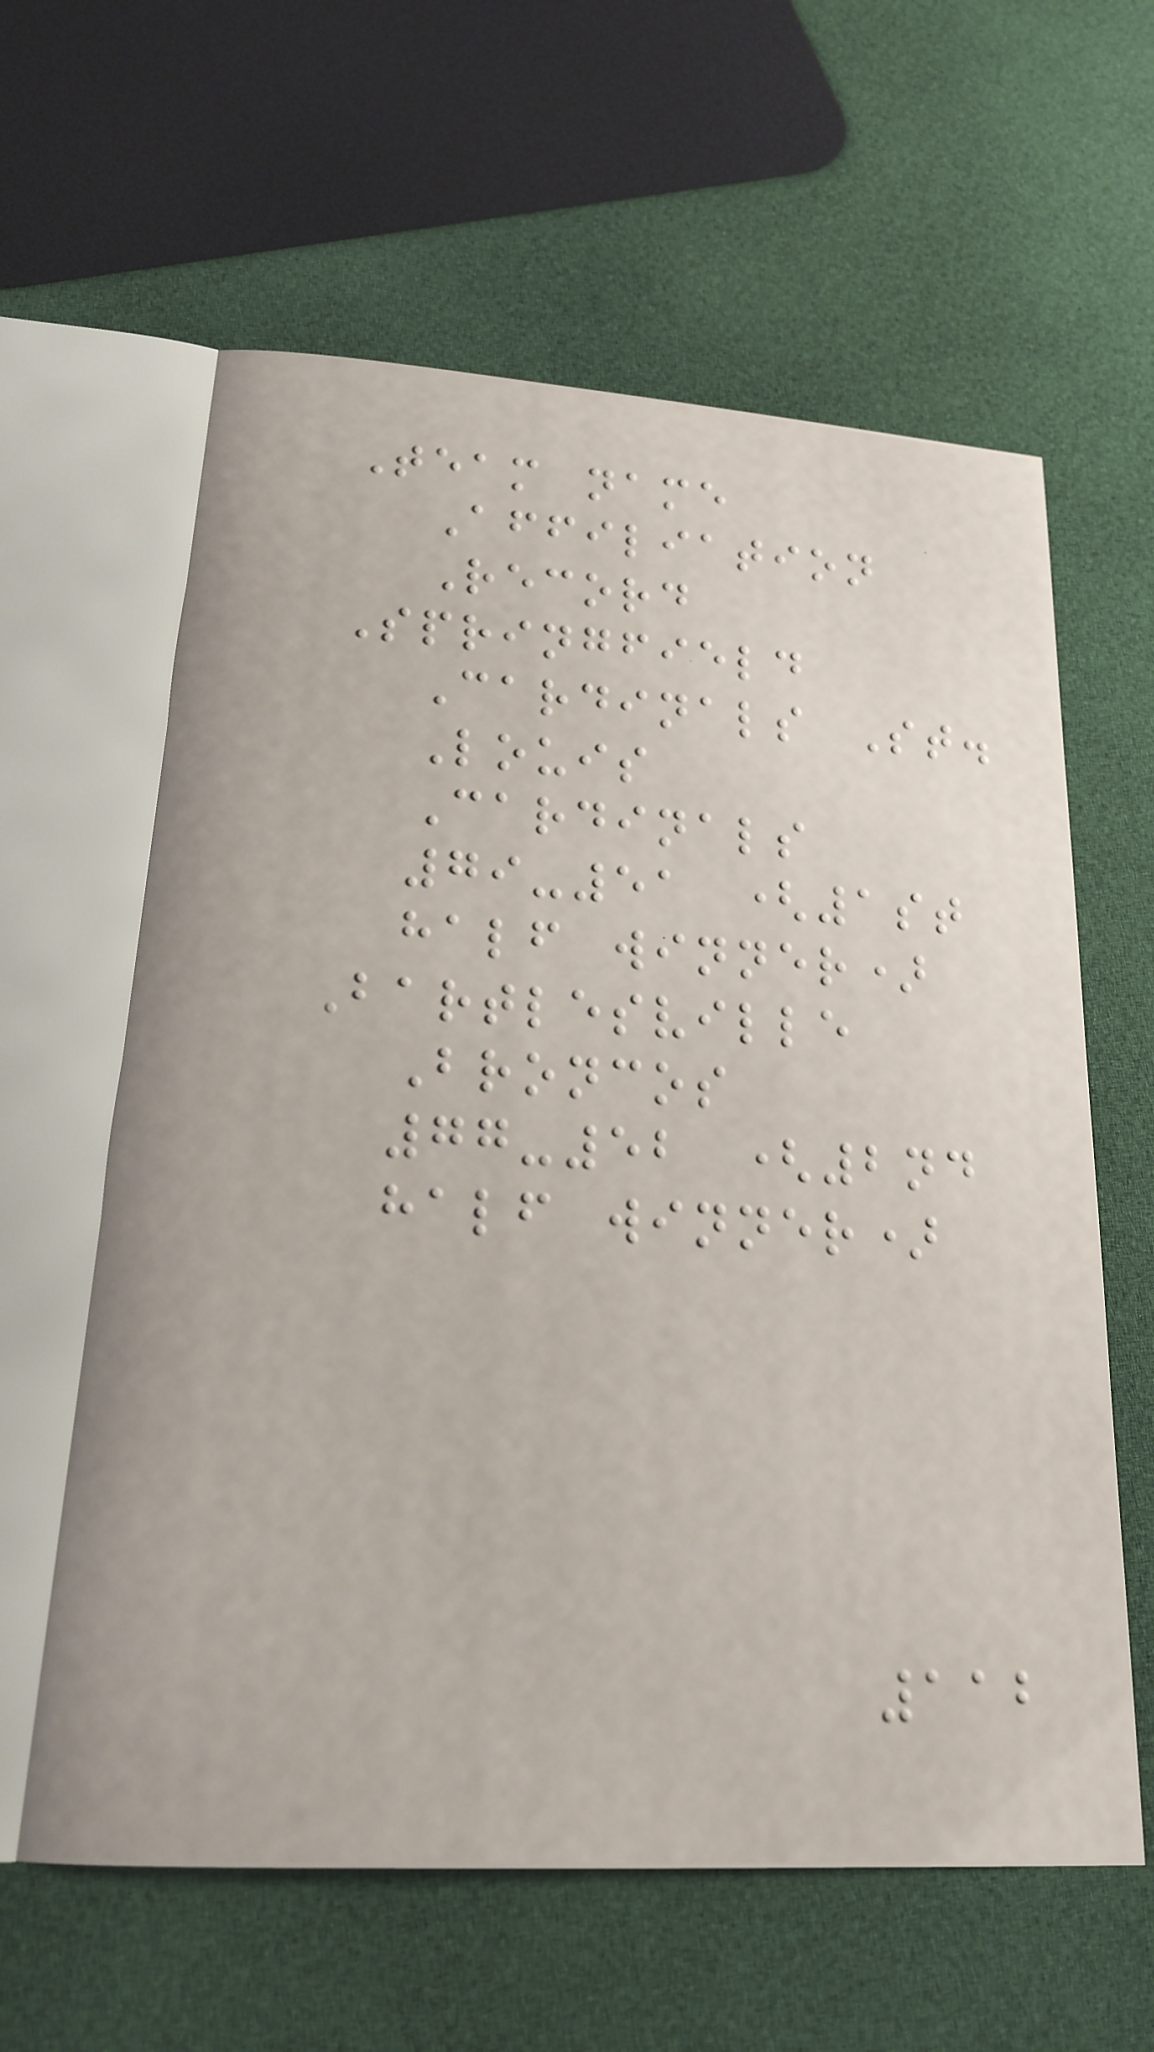Team name
Affiliation
Record
Springfield
Cardinals St.
Louis
Cardinals
79-51 (1st
half winner)
Bartlesville
Broncos
77-52 (2nd
half winner)
112
